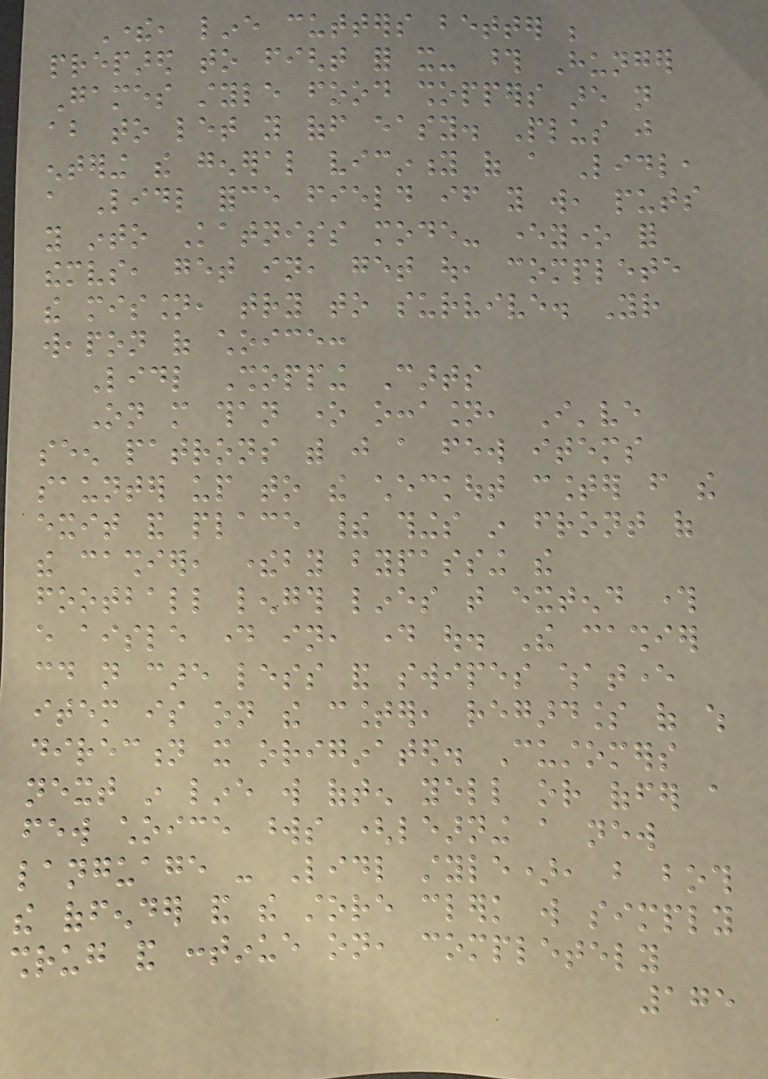There, line cutters better be
prepared to fight for it- those Hunger
Games style food shoppers are not
about to let you off easy. Plus just
entering the general vicinity of a Lidl,
a Lidl force field if you will, puts
you into Katniss mode- everyone for
themselves, get in, get out, complete
the mission, try to survive. Your
weapon of choice:
Lidl Shopping Carts
On more than one occasion, I've
seen patrons with just a few items
saunter up to the checkout counter from the
exit and place their things in front of
the cashier, thereby bypassing the
football length lines that extend through
every aisle day in, day out. The cashier
could not care less and swipes whatever
item is on the counter, regardless of which
direction it originated. Customers
next in line will often yell or offer a
few choice words (learning a new
language - Lidl style), but both
the offender and the store clerk will simply
shrug and continue on, completely
175
